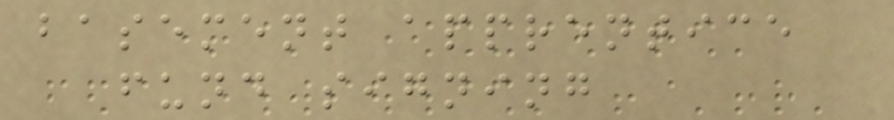basement apprentice
fund signing
